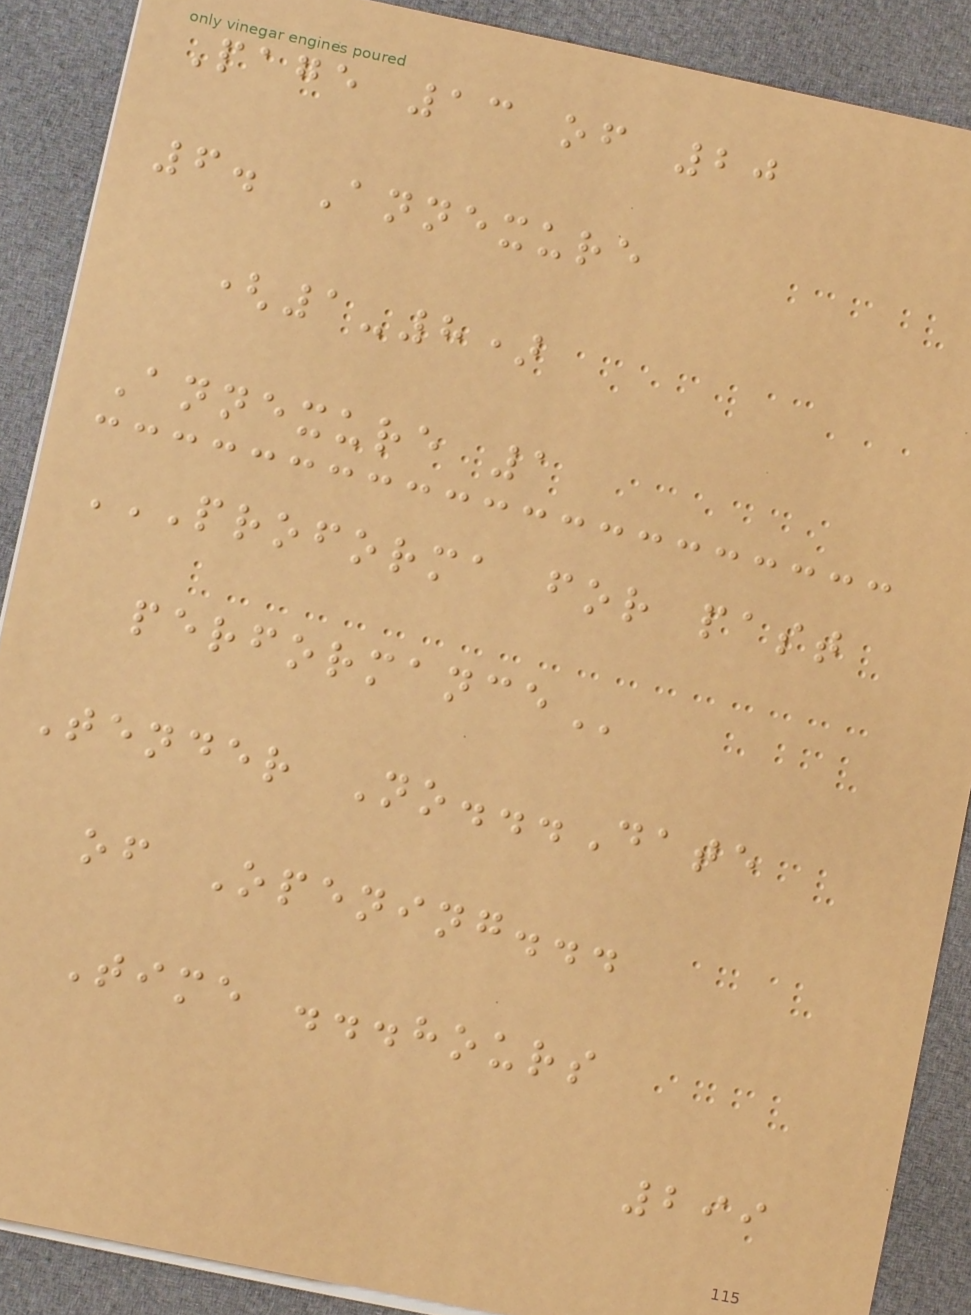Page 13 of 20
6. Annexure
(1-8)
Annexure 1
PROFORMA FOR PAST
PERFORMANCE
Tender No...Date
of Opening...
Time ...hours
299
